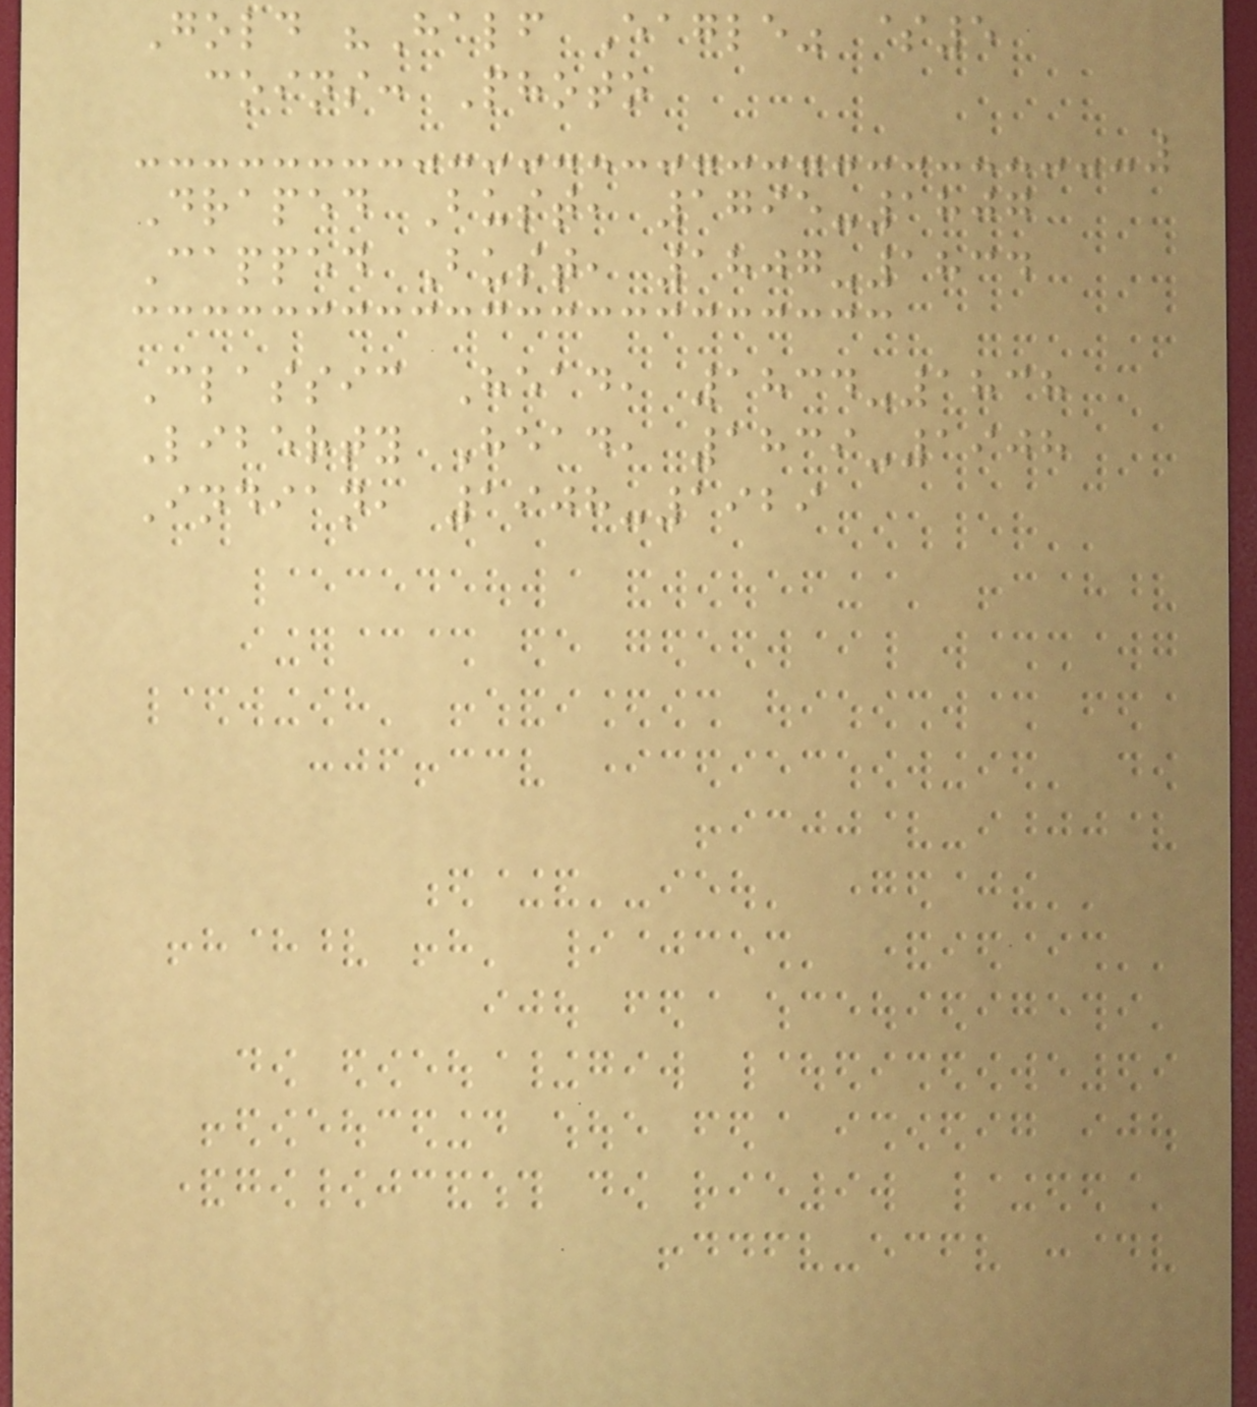Gold "Half Eagle" $5
coins: Photo
Draped Bust, 1795-1807
Capped Bust, 1807-1834
Classic Head, 1834-1838
Liberty Head, 1839-1908
Indian, 1908-1929
